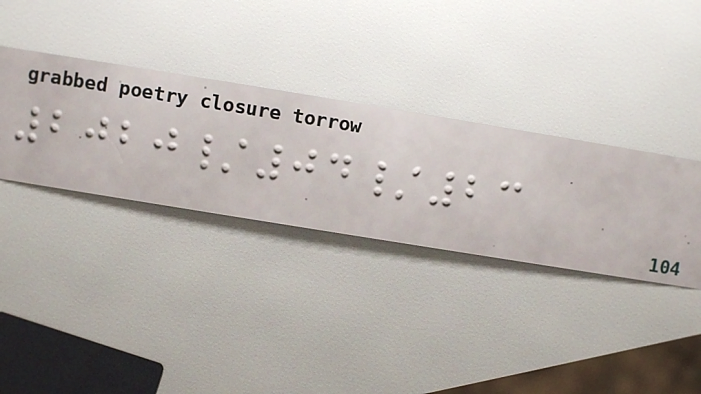2020/04/23
